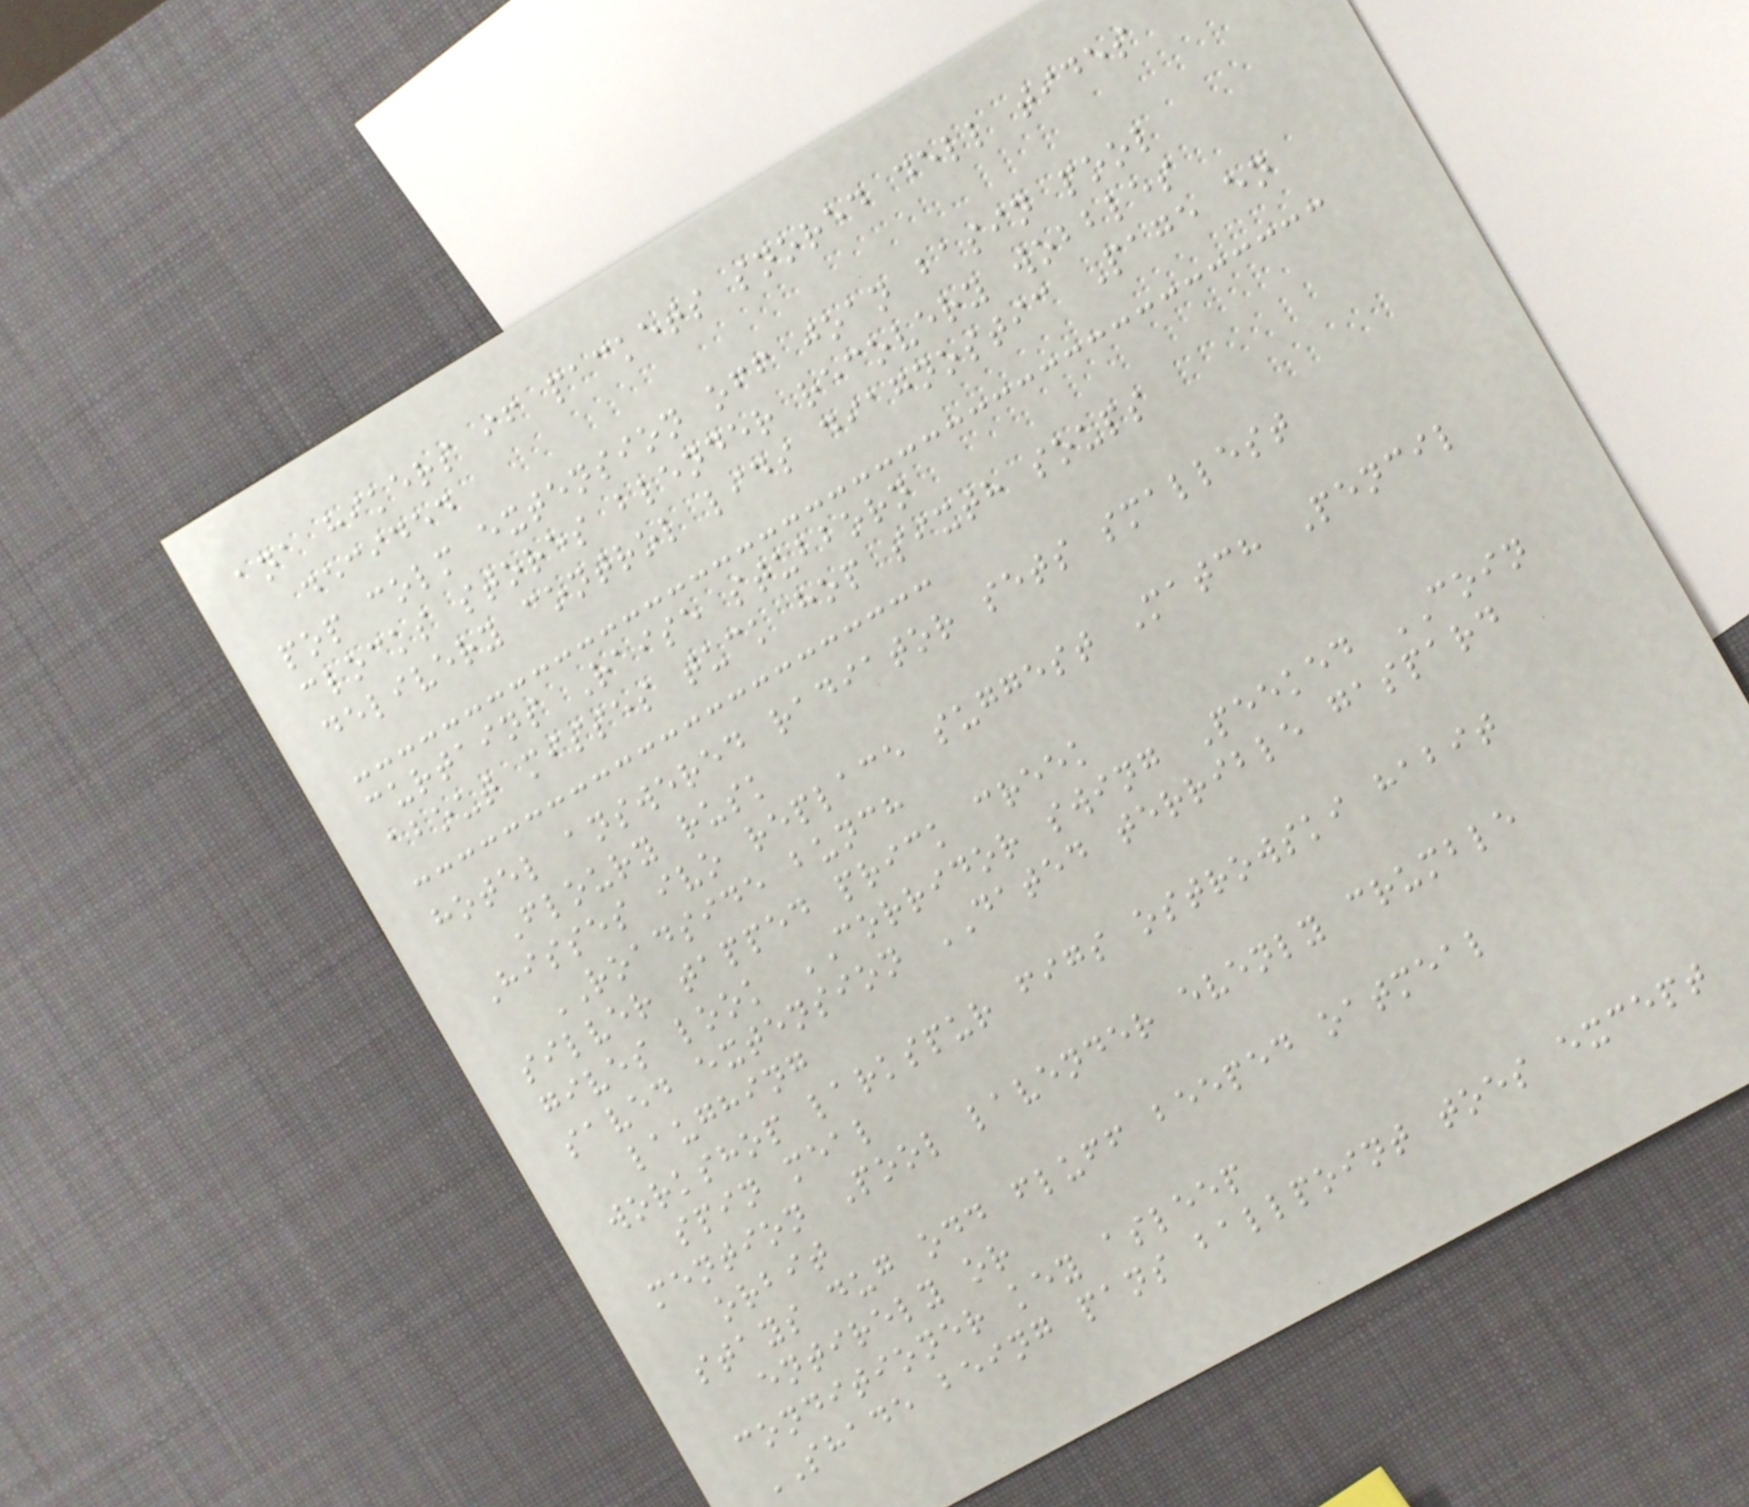ana hikers if packets snored dell tides
decided
pop colm extension off joan basin pool
clocks stores blender recovery wobbles
delivery control lids diagnostic Page en
curtains Raise stubborn
about misses tuck hop sixth soups
hotel answered radiator sets smallest
Floury rusk
Hisses ivo replace suggest Match Pencil
ROADSIDE bunch
silver tapped prick creek
gives look CORRIDOR swing Peeked COIN
saved extension DATED terrible gaspard
laughing
workshop larkspur figs ostrowski habit
spin meal
mention Pool lavender evenly crumble
orbit
stays dug odd fluff beeped oatmeal
entirely or
conditioner key asleep
SHADE being pans ballpoint toes except
